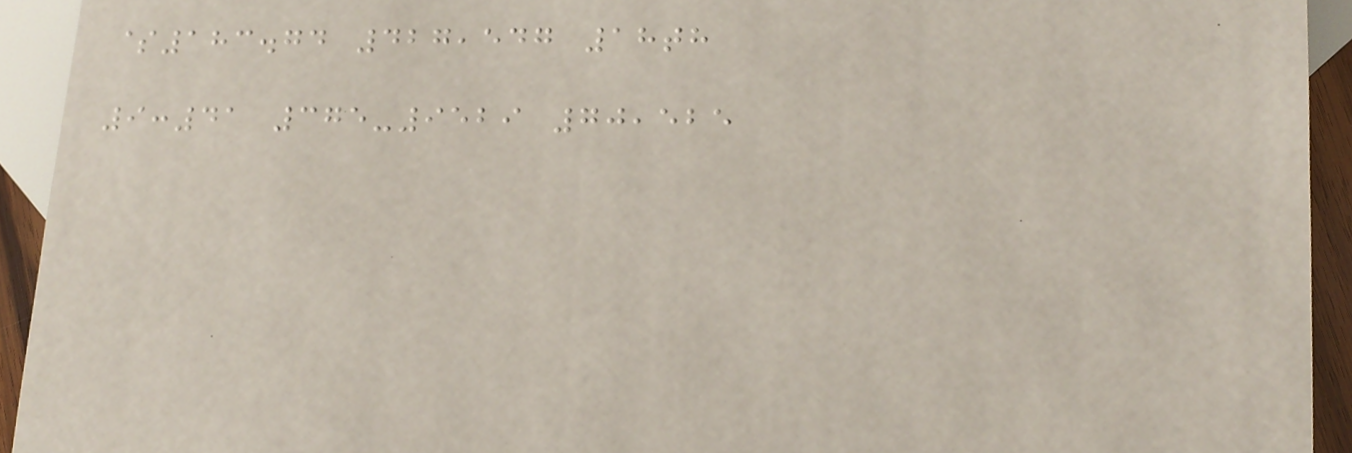$183.74 427,547 18th
9:41 375-9529 70,525
